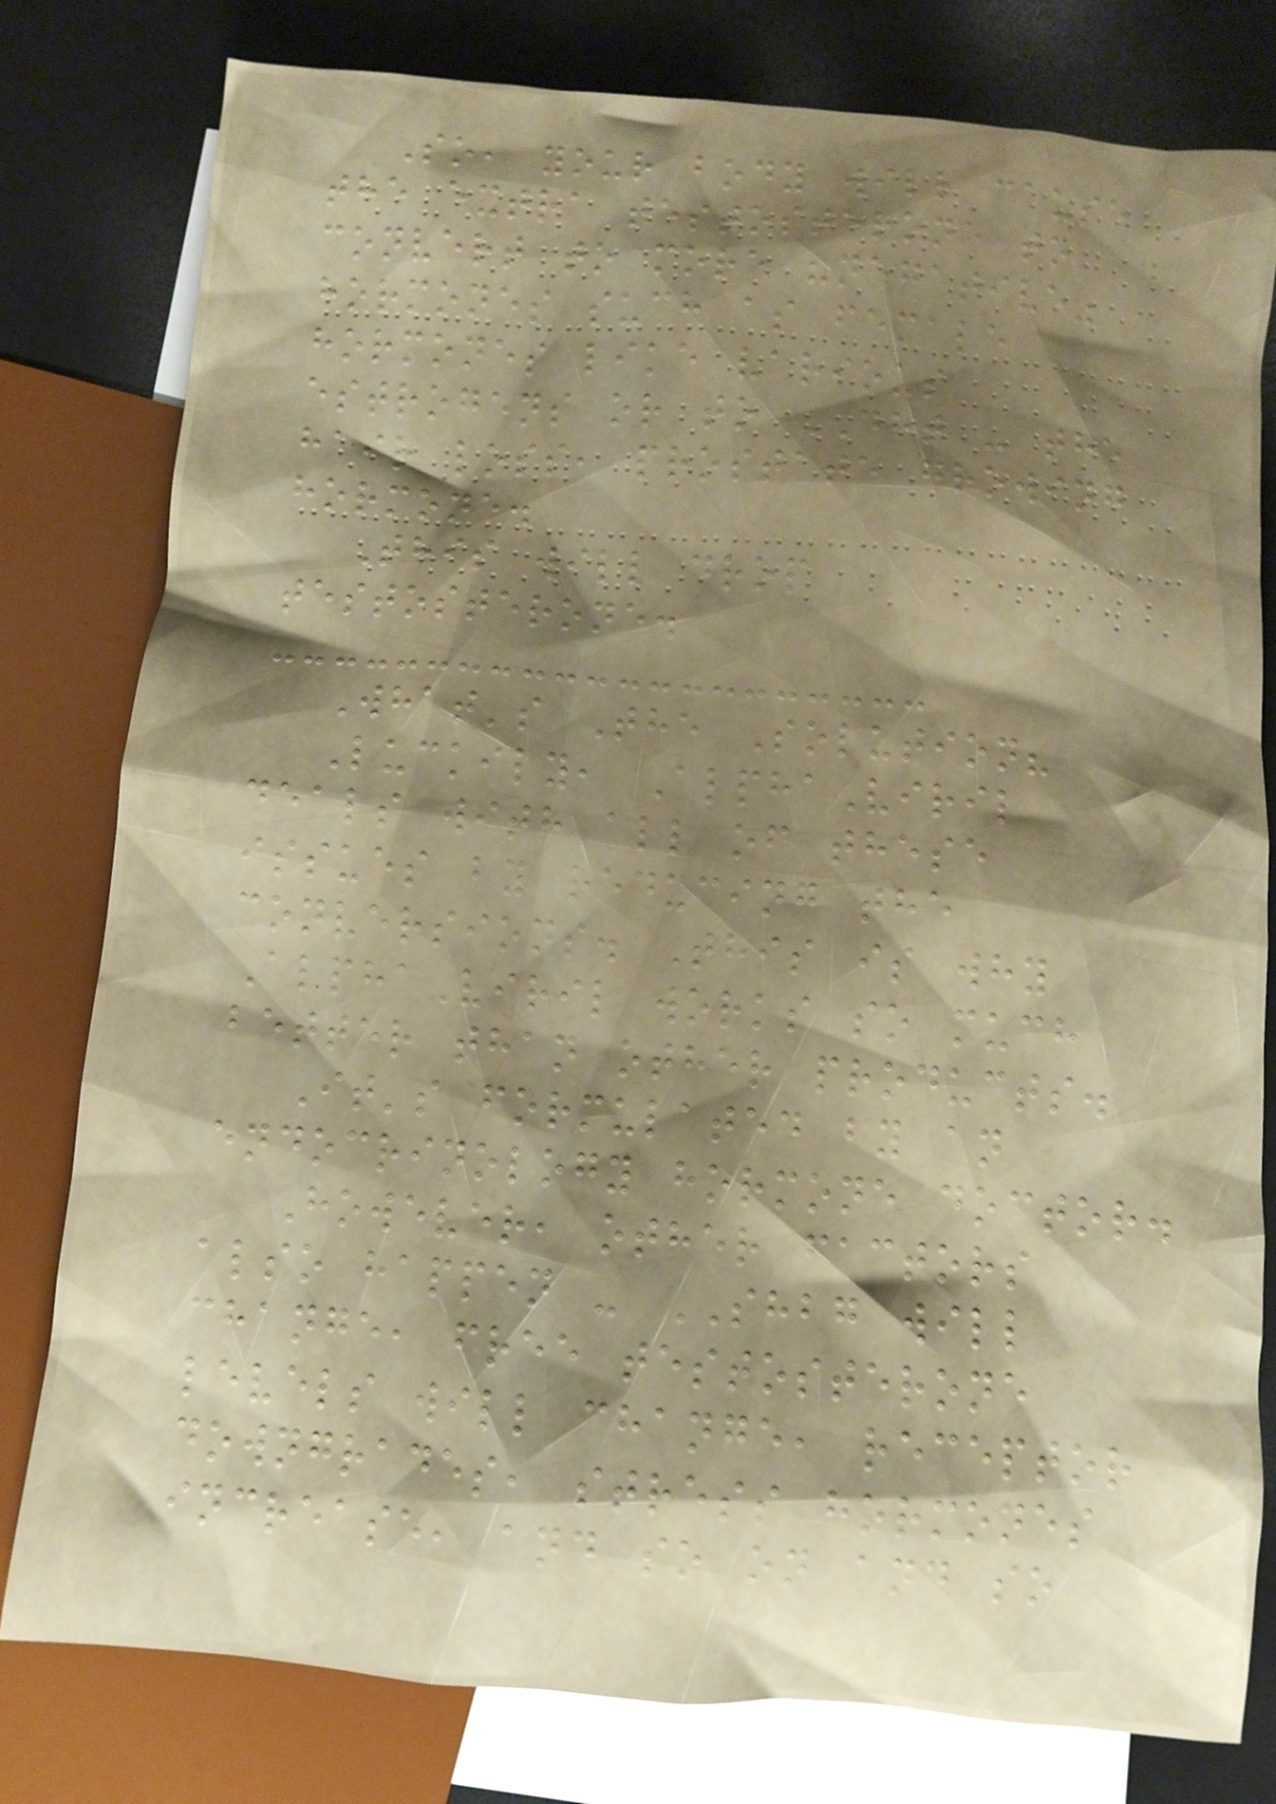So, your body will cause
the extra testosterone to
convert to more "negative"
hormones such as female
hormones like various
estrogens or to DHT - the
hair loss, prostate growing
hormone.
This will drop
testosterone.
What's The Solution?
Luckily, AlphaViril
deals with all of these
issues by reducing the
conversions. This is why
AlphaViril works so much
better than other products.
It's formulated by an
endocrinology hormone doctor.
However, other factors
also happen - SHBG will
change, free testosterone
levels will change, receptor
downgrades, stress hormones
increase, and so on and so
